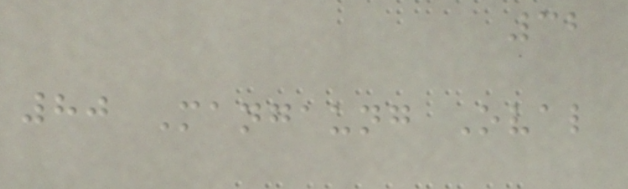32
80 Mangaung Oval
